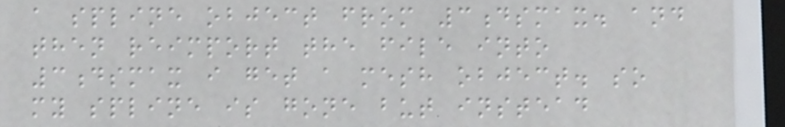a spline object from 3dsmax. and
then reimport the file into
3dsmax i get a mesh object. so
my spline is gone but instead
